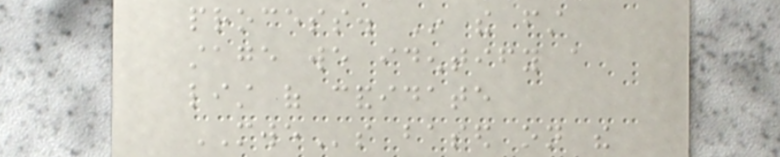process. In the first
stage we identify a
list of candidate
MWEs based on the
